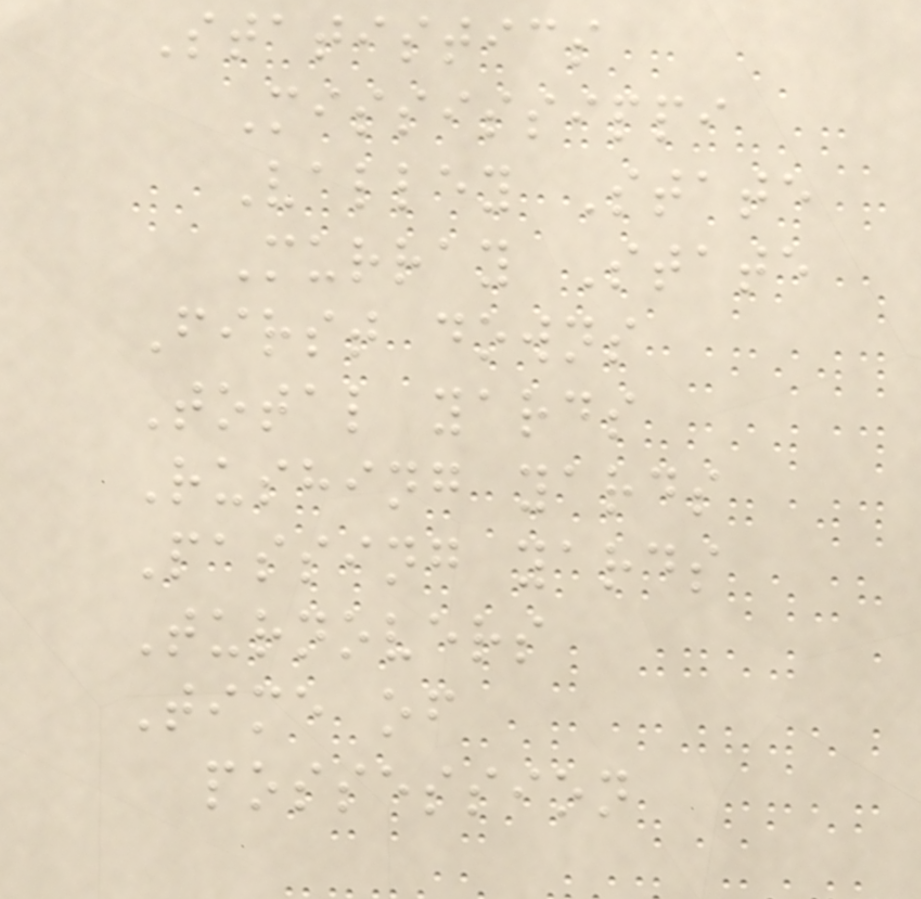Statistics
Mississippi
Valley State
Murray State
First downs
Total yards
Rushing yards
Passing yards
Turnovers
Time of
possession
